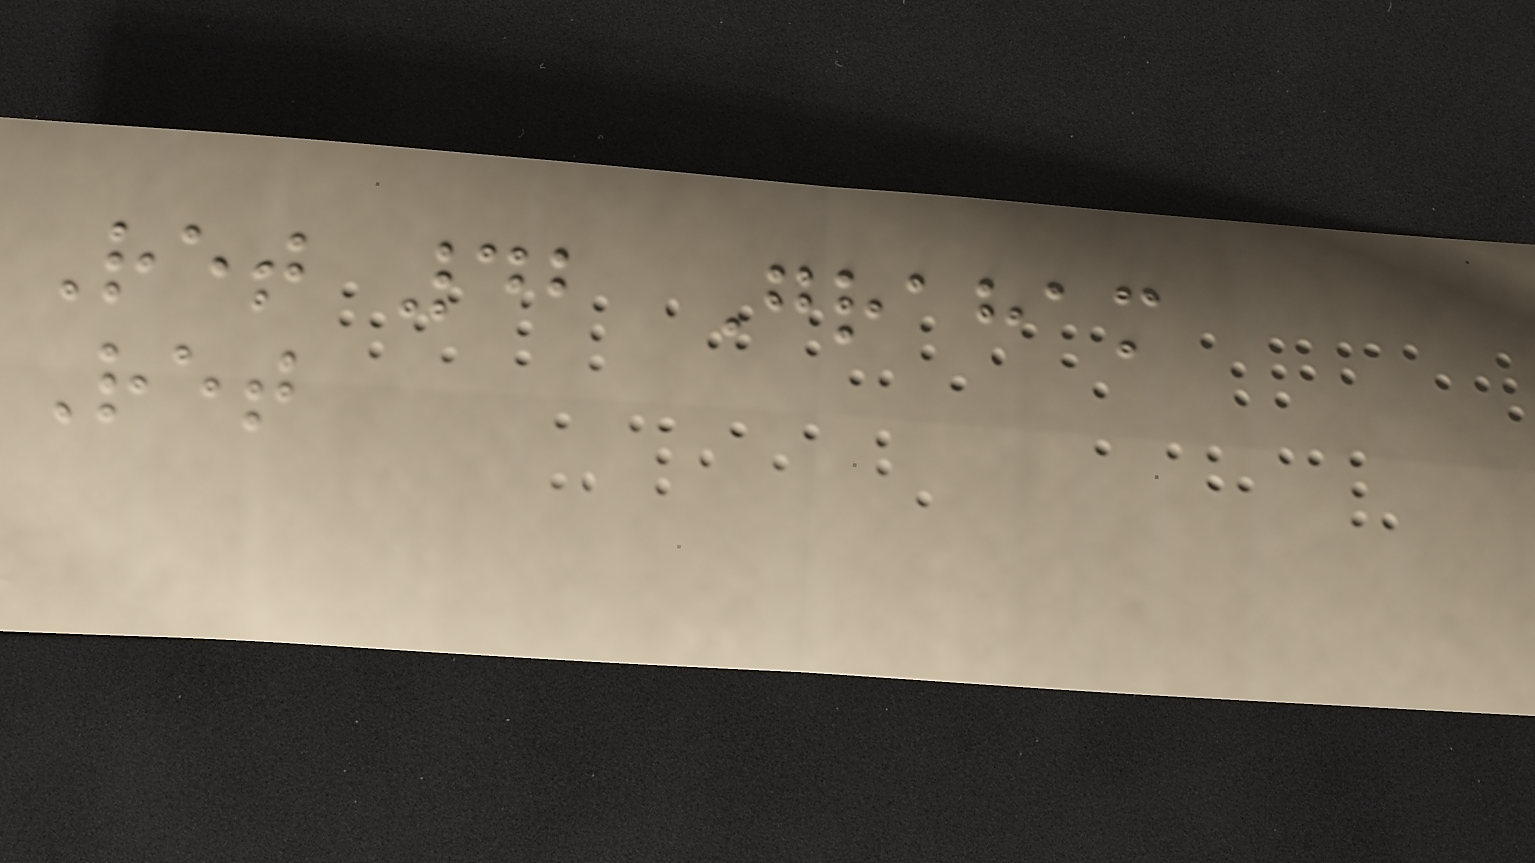Ret 42 Graham
Ret
